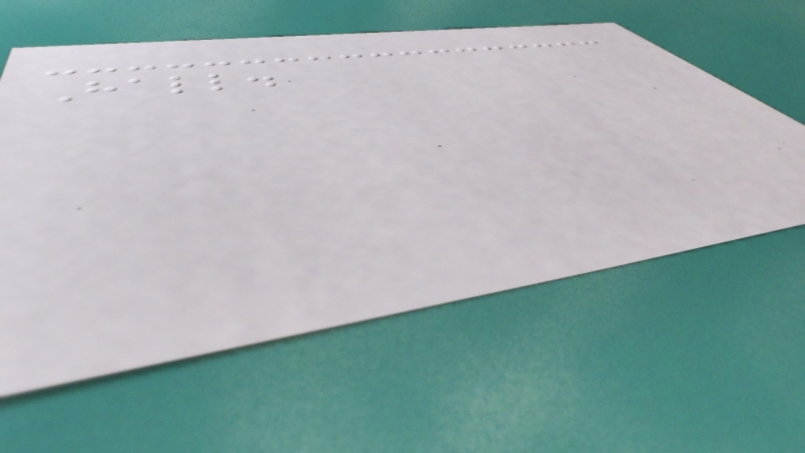Hall.
